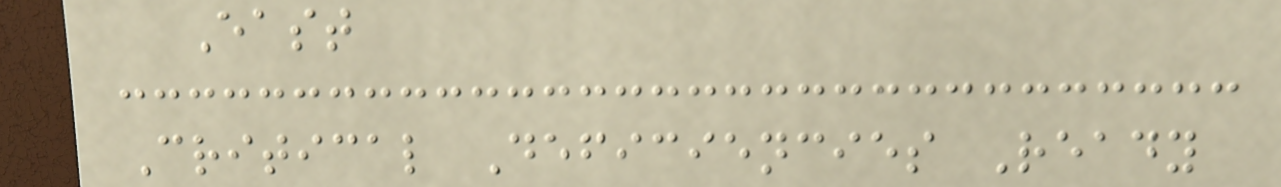East
Critical Deficiencies Ready
